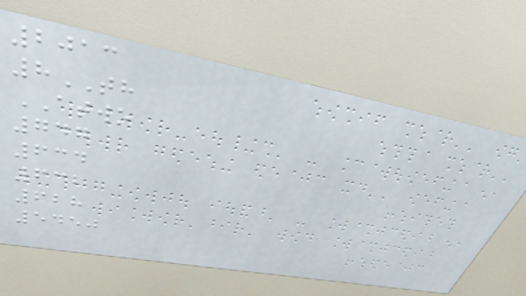2013
8TH
ATWO
747
634
632
628
5450
